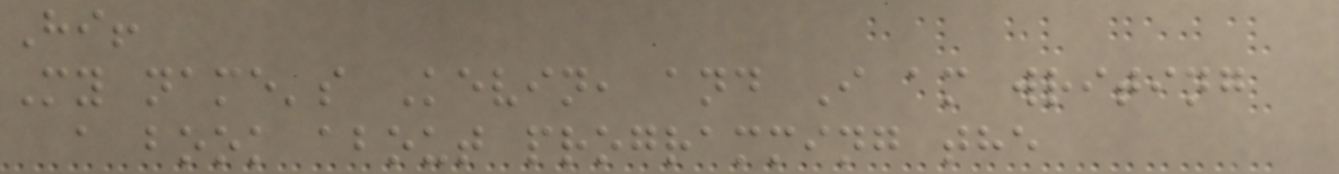Hi!
My name's Kevin, and I am writing
a book about programming the
